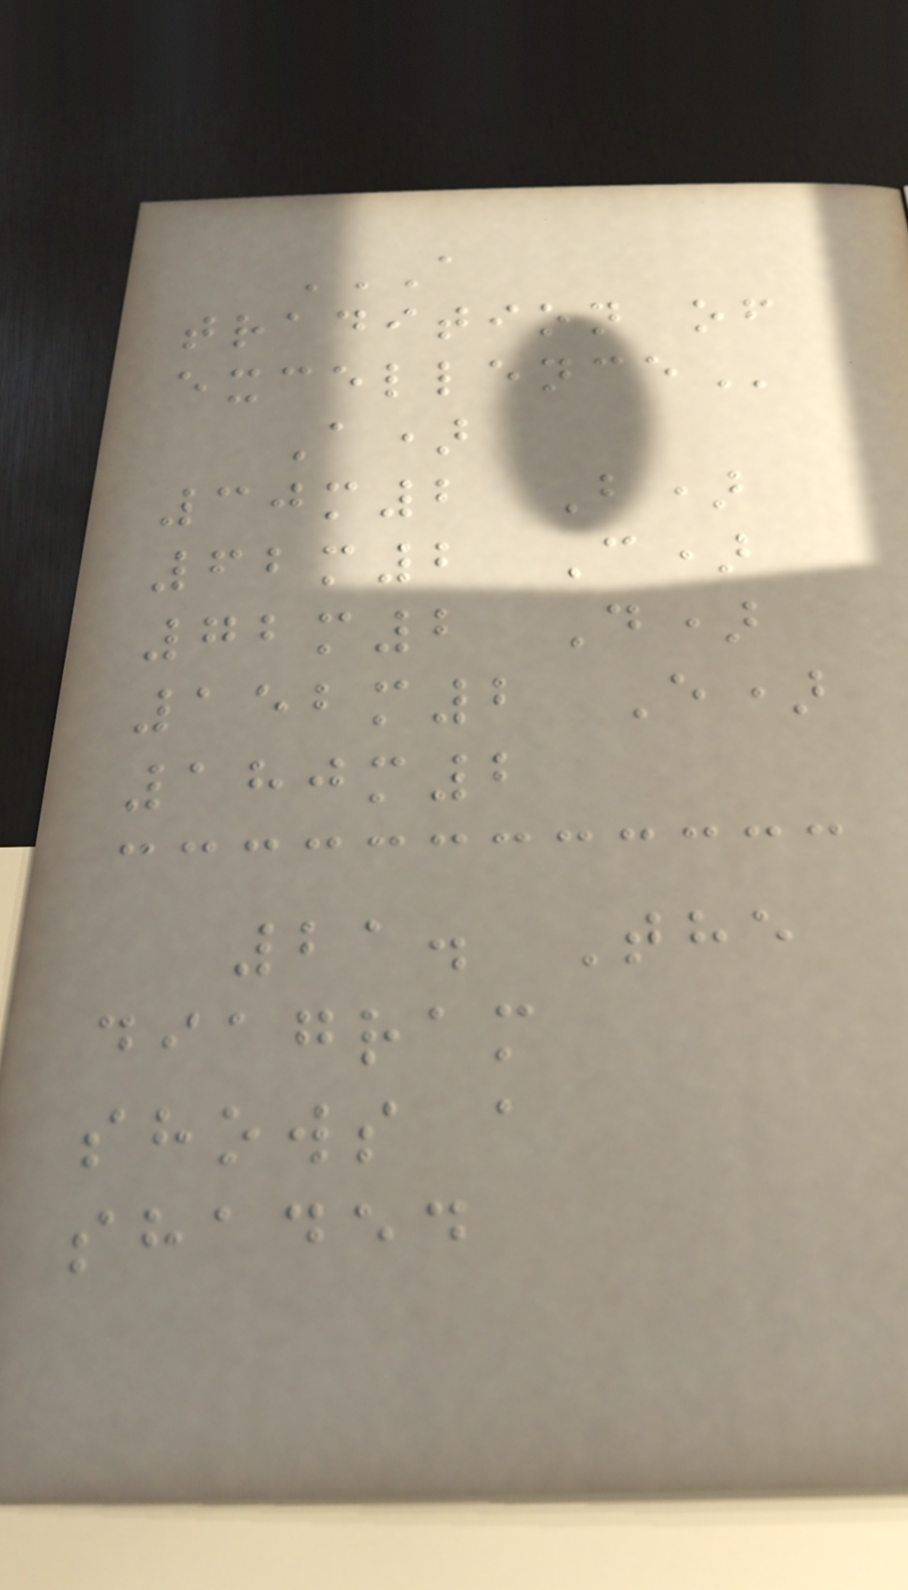A
TRADITION OF
EXCELLENCE
A)
30m2 B)
62m2 C)
72m2 D)
152m2 E)
180m2
21. The
diagram
shows a
shaded
